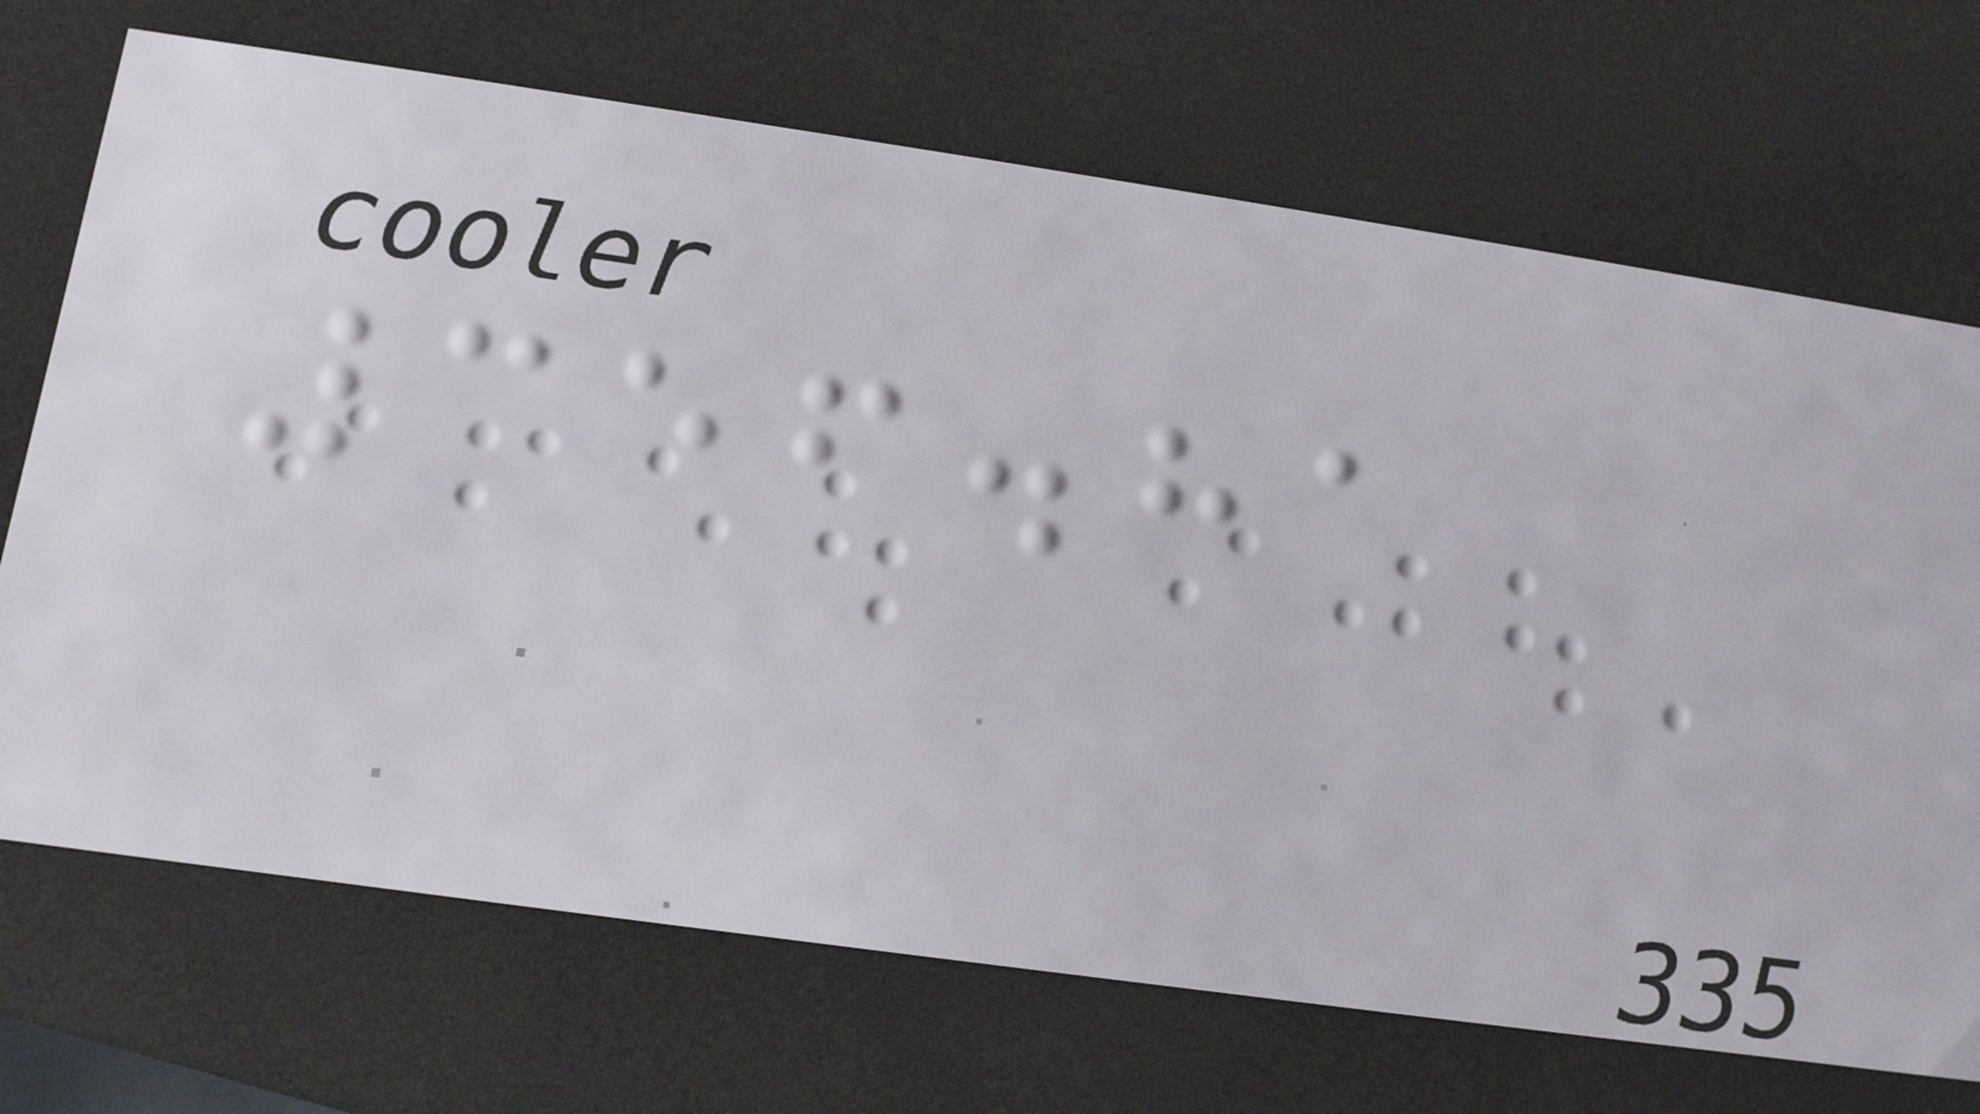356.81
